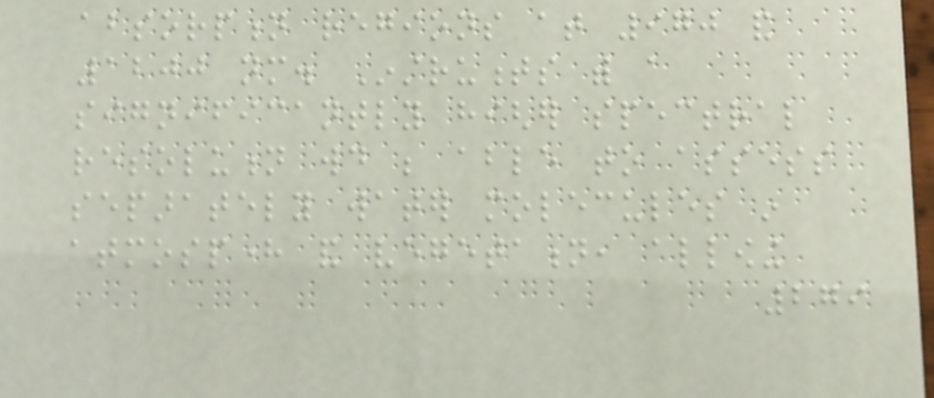absorption regions at 970 and
1200 nm. Instruments with a
significantly higher spectral
resolution would be able to assess
separately water molecules in
atmosphere and vegetation, allowing
279
